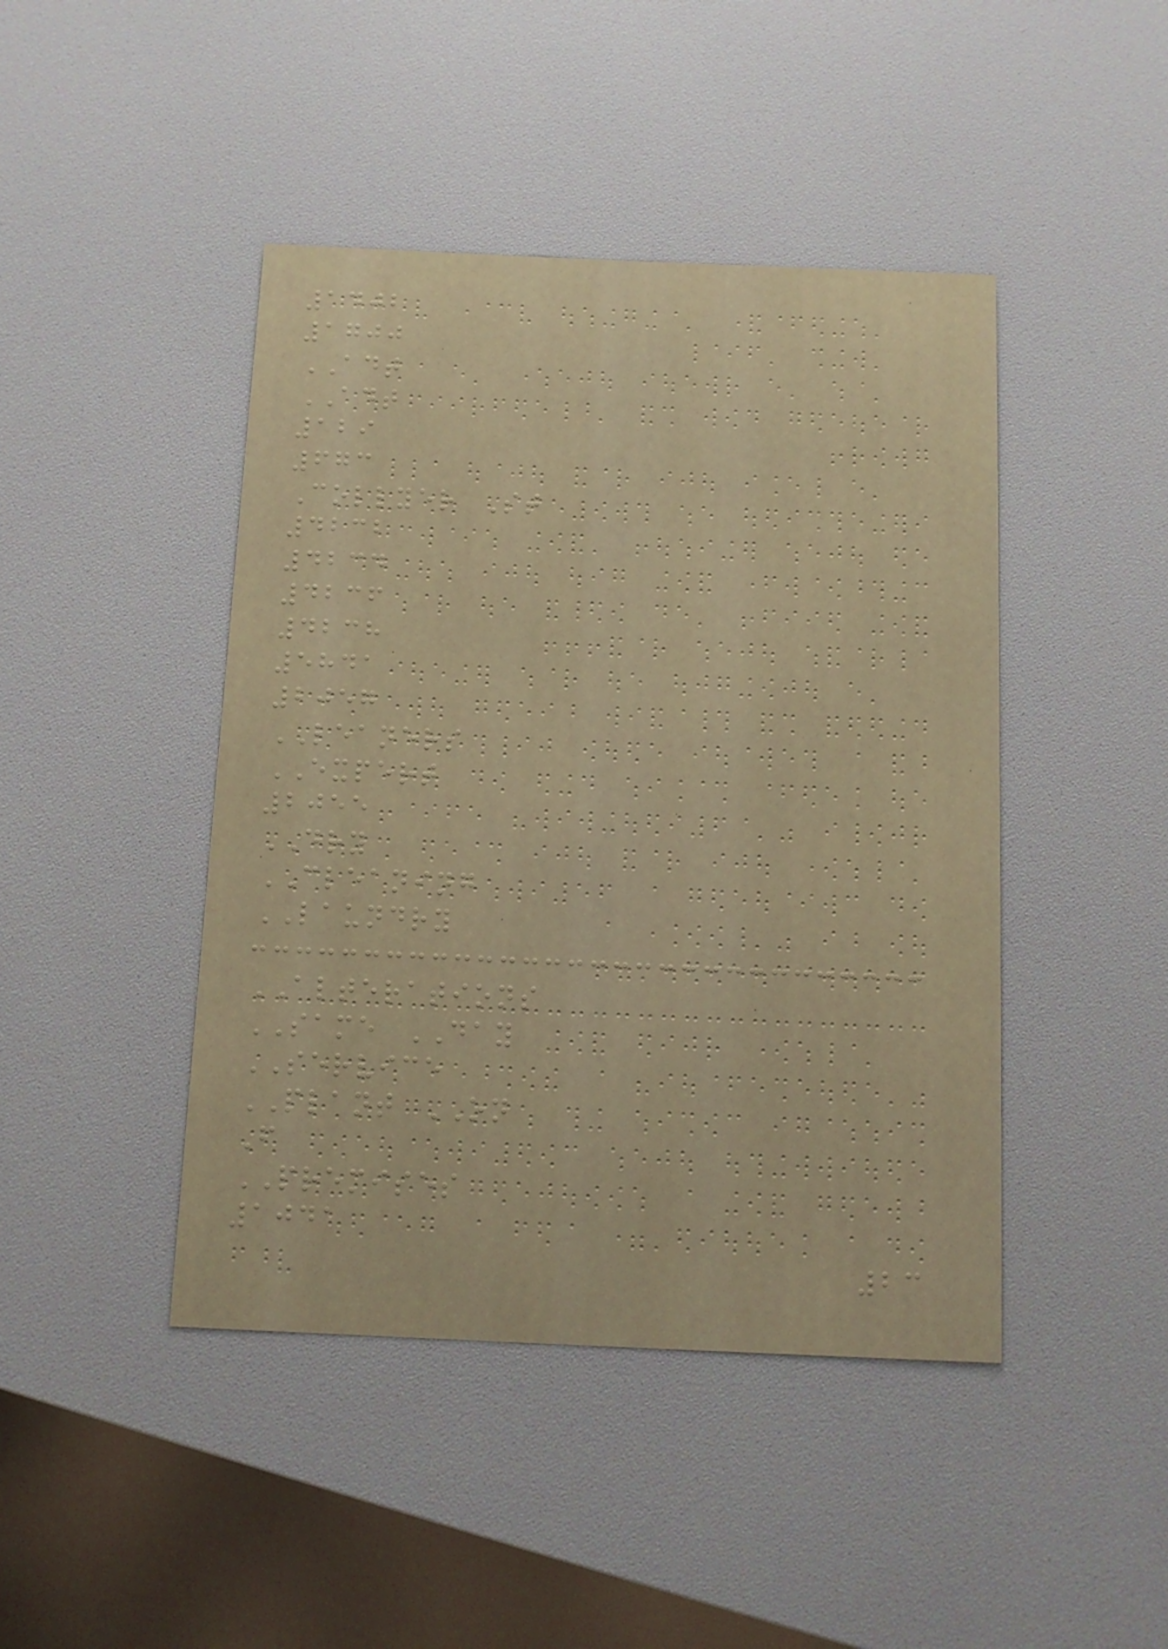1402
1700
ADT
ADT
129
673
Collyer St
4232
4234
4236
4238
5841
2057
LEANERS
EXPERT
2055
DRY
CLEANING
LAUNDRY
ALTERATIONS
SAME DAY
SERVICE
PLANT ON
F
PREMISES
1041
23
